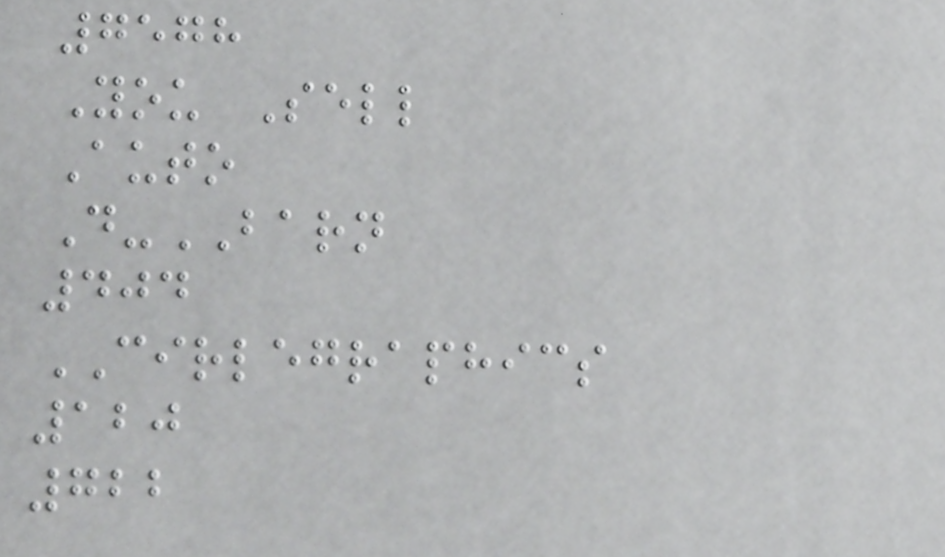7578
You Sell
Auto
D-BARN
404
CIRLEGRAPHICS
120
722
